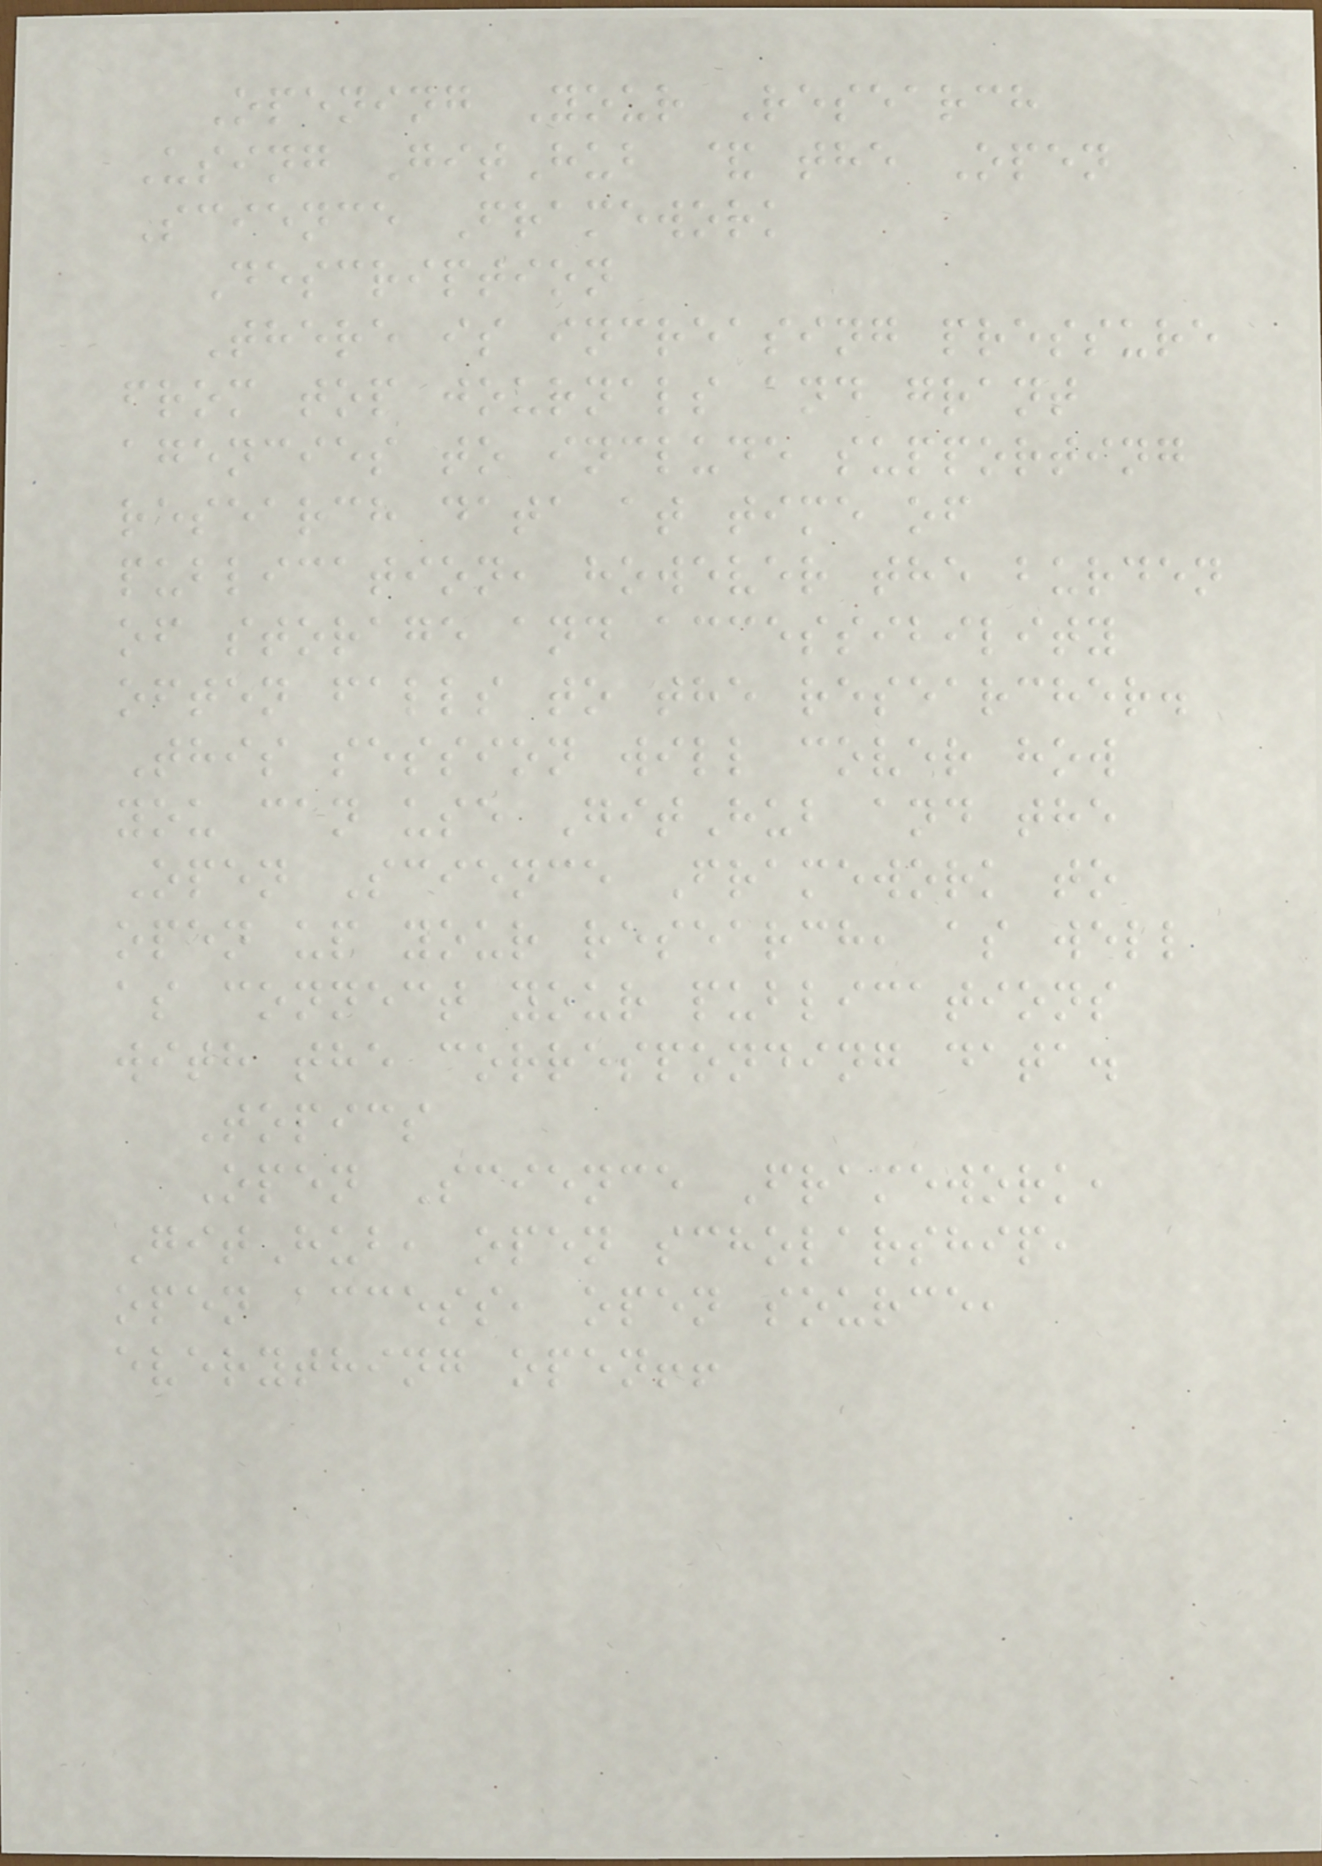Opening Your Research
Using GitHub & the Open
Science Framework
Description
There is increasing pressure
from top journals and grant
agencies to include supporting
research data at time of
publication, however the burden
of storage and accessibility
often falls to the researcher.
This session will cover how
you can use GitHub and the
Open Science Framework to
open up your research, as well
as connect your publications
with the corresponding data.
Topics
Open Science Framework,
GitHub, open scholarship,
open access, open source,
everything open!!
